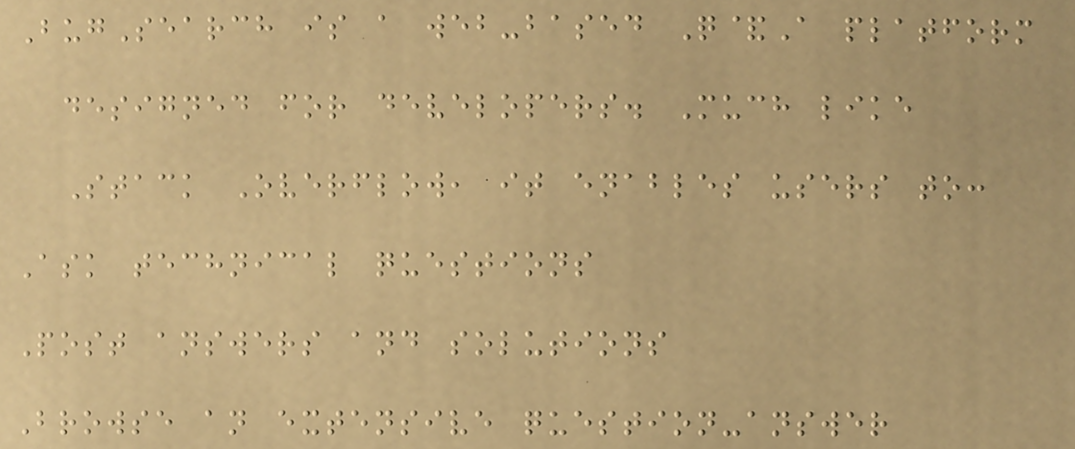BugSearch is a web-based Q&A platform
designed for developers. Much like
Stack Overflow, it enables users to:
Ask technical questions
Post answers and solutions
Browse an extensive question-answer
